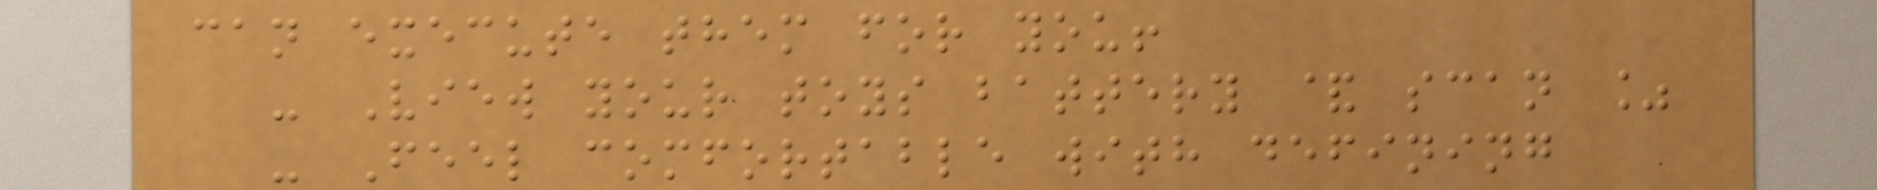can execute them for you!
- View your toys battery & scan %
- Feel comfortable with defining
